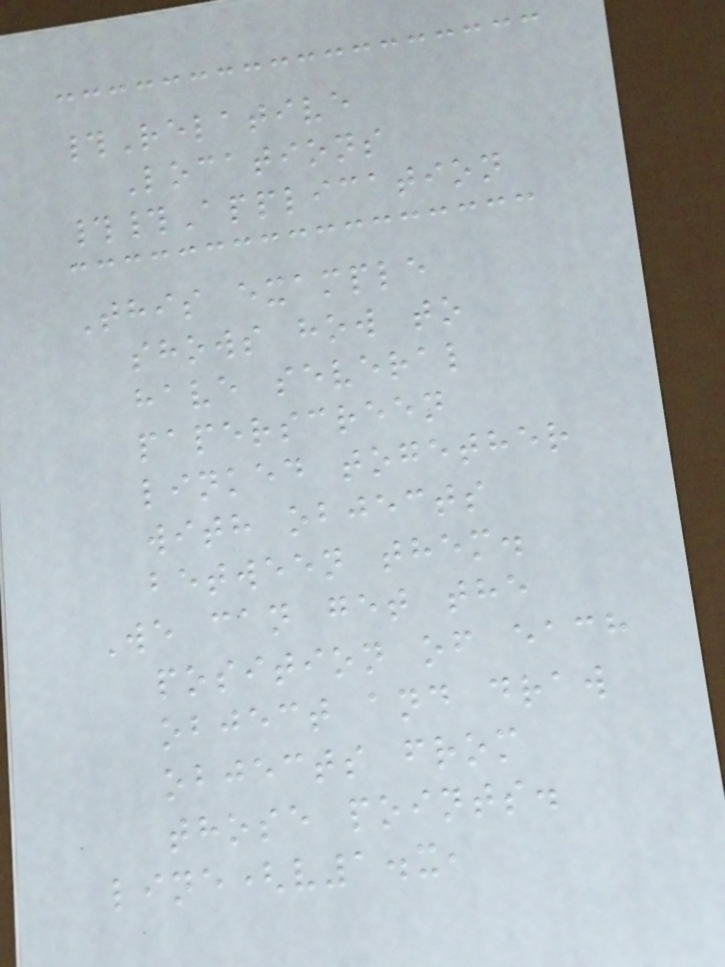#Relative
Locations
##Application
This example
shows how to
have several
paperscreen
linked together
with objects
between them.
We can get the
position of each
object and draw
objects from
those points.
line(v1.x,
